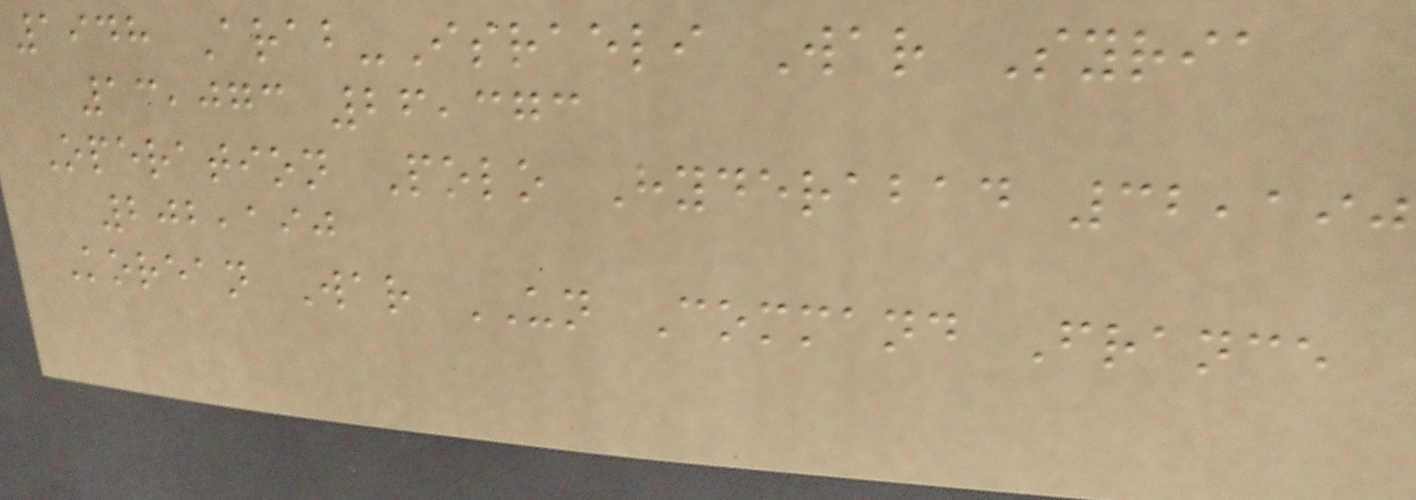1948 Arab-Israeli War Syria
13,073 26,373
Operation Polo Hyderabad 32,190
202,190
Korean War UN Command France
